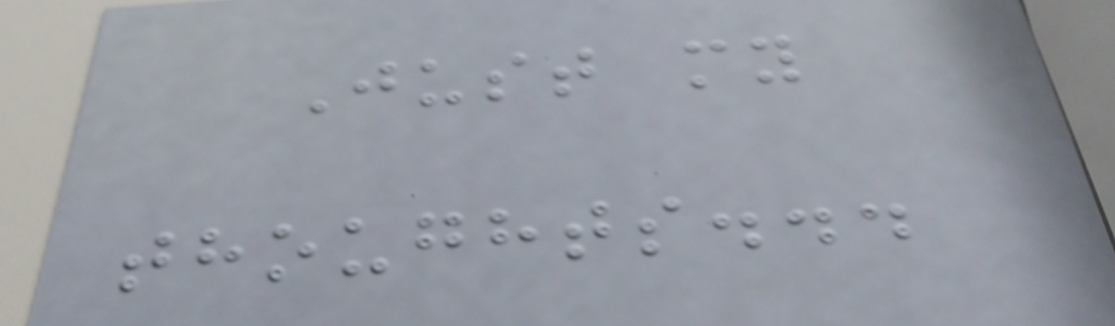Just my
thoughts...
